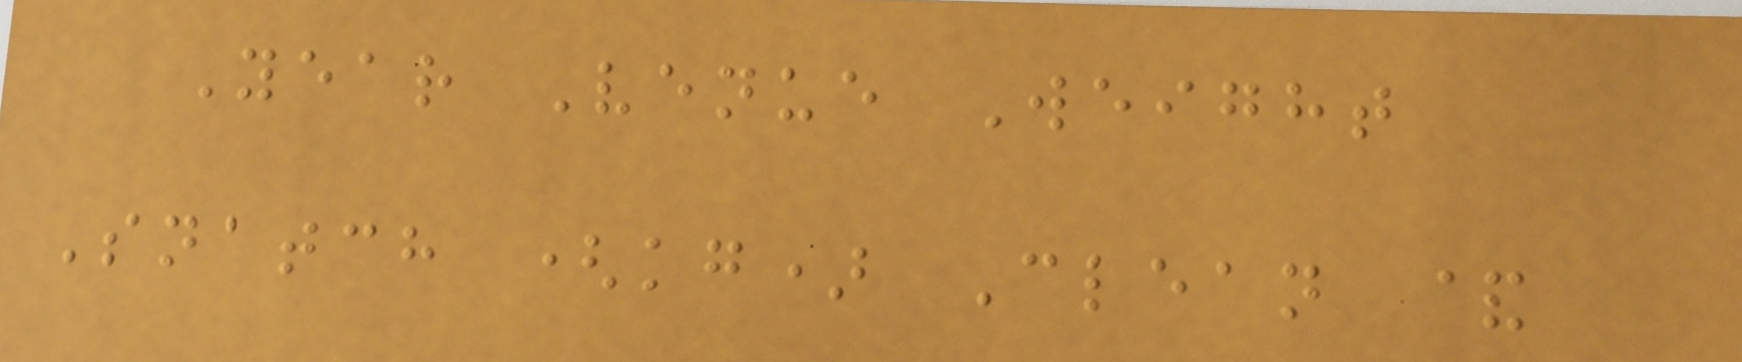Year Venue Weight
Snatch (kg) Clean &
